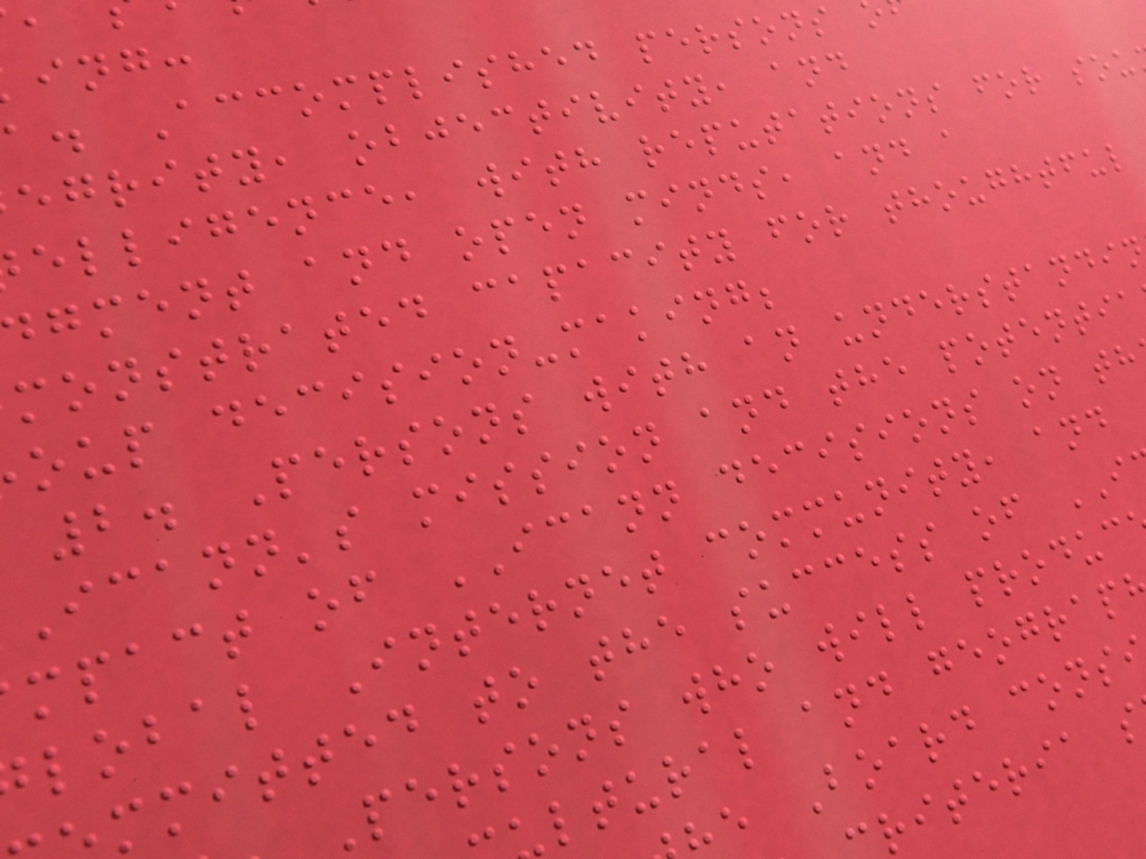ing:
a. Accomplished persons
egrity, objectivity, and
elligence, with reputations for sou
gment and open minds, and a
monstrated capacity for thoughtful
oup decision-making;
2. Persons with an understandi
icann's mission and the potentia
mpact of ICANN decisions on th
lobal Internet community, and
mmitted to the success of
persons who will produc
ltural and geograp
e Board cons
